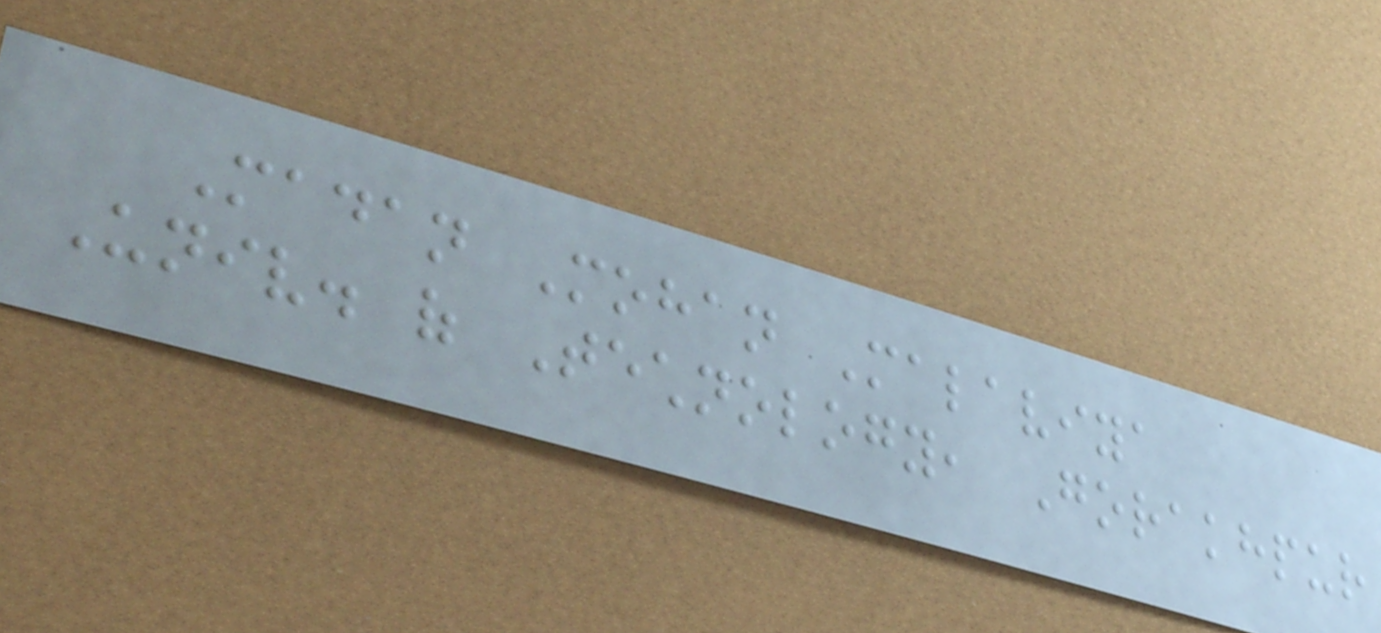Madan Mohan Malaviya
Univ. of Technology, Gorakhpur
